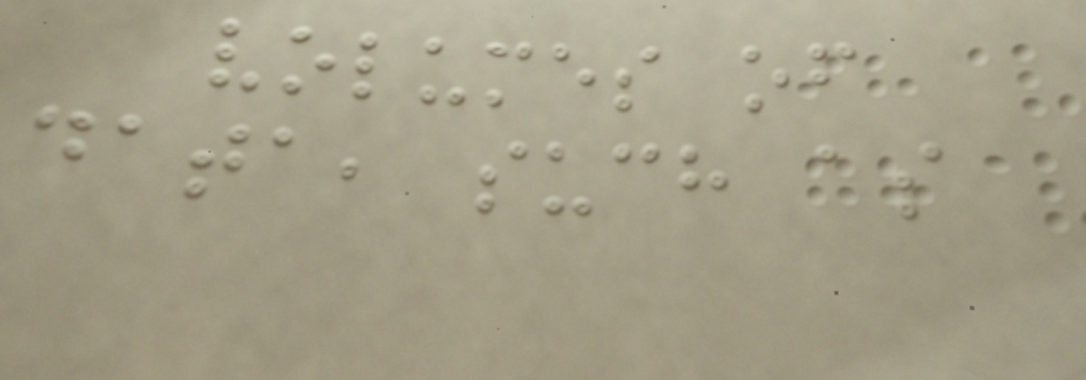volumes of
data, such as
